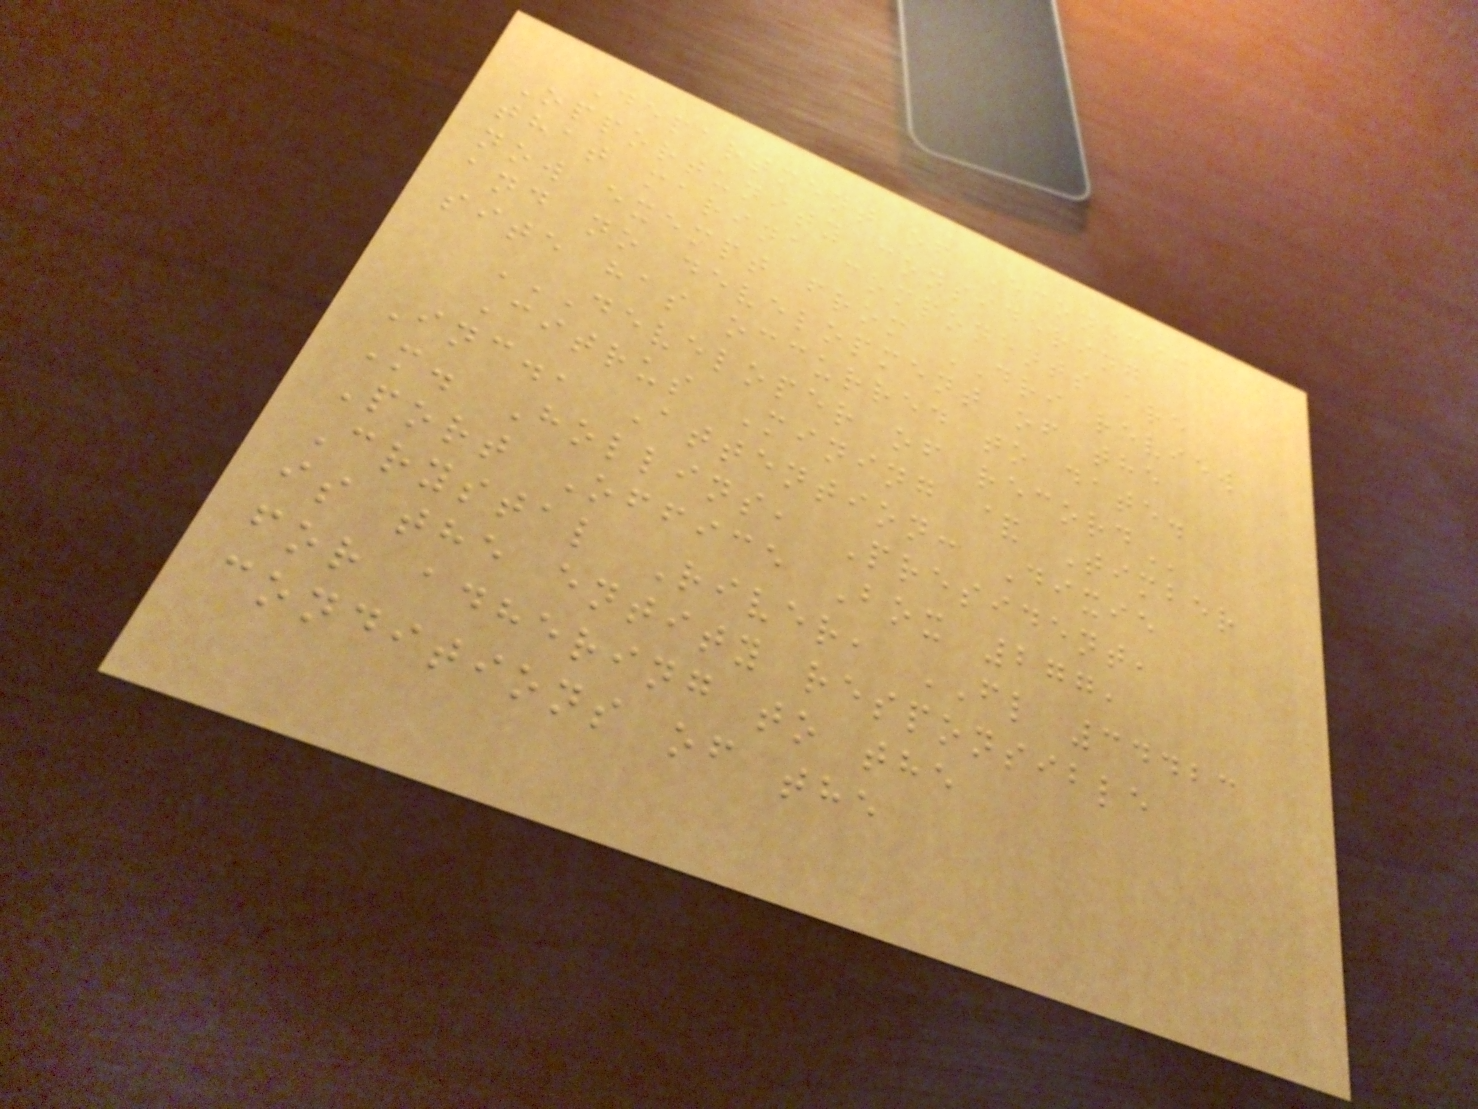Department of Economic
Opportunity considering
that marina components are
now exempt from DRI review
and no development of the
site has occurred to date.
DEVELOPER OF RECORD
Citrus Mining & Timber
Inc., Attention: Dixie
M. Hollins, President,
Port Office Box 277,
Crystal River, FL 34423
is the entity responsible
for adhering to the
conditions of the
